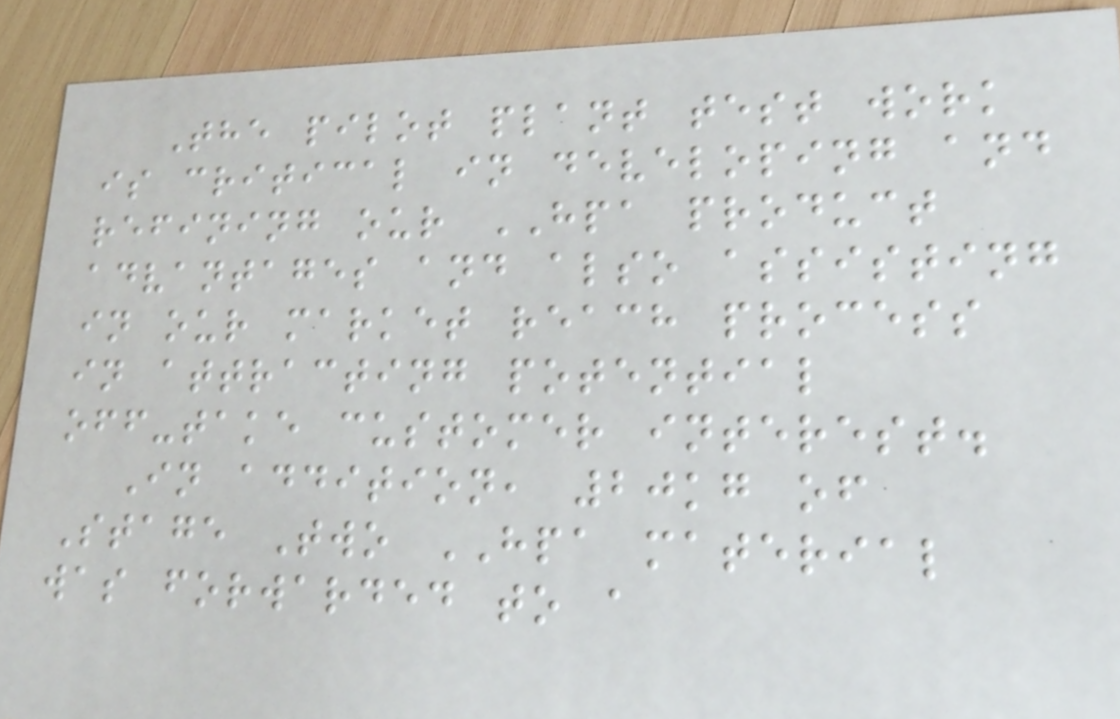The pilot plant test work
is critical in developing and
refining our HPA product
advantages and also assisting
in our market reach process
in attracting potential
off-take customer interest.
In addition, 20kg of
Stage Two HPA material
was forwarded to a
